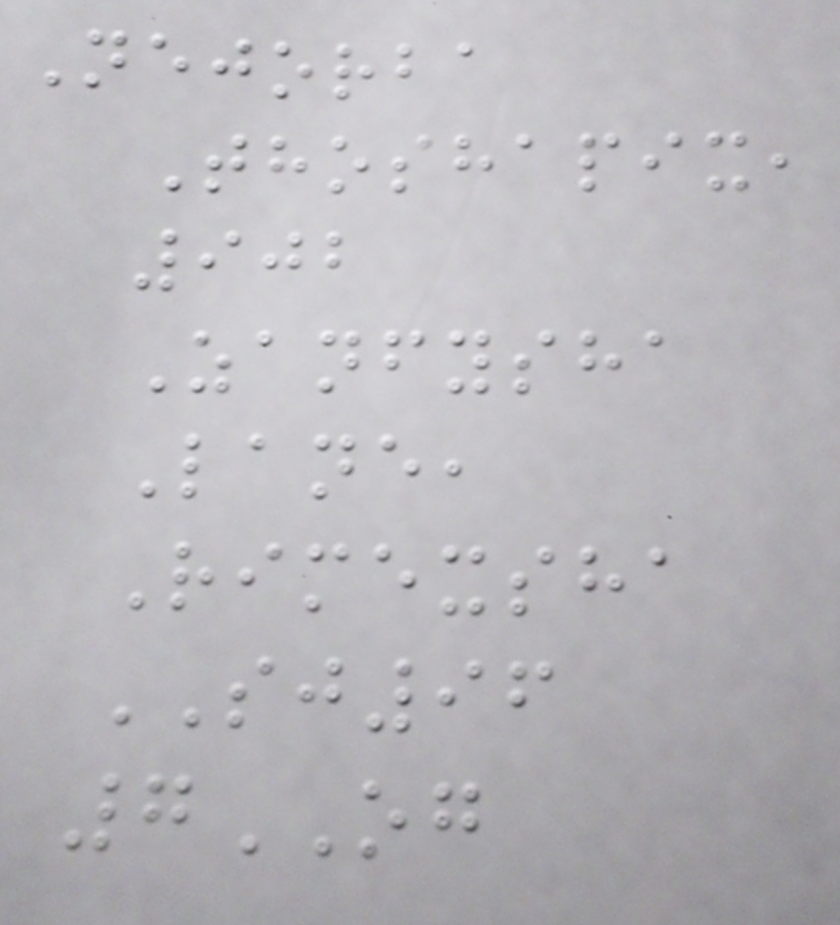Nejorba
Thoshapix,
902
Zanfysha
Lane,
Rimexsha
SJ96
7OG
